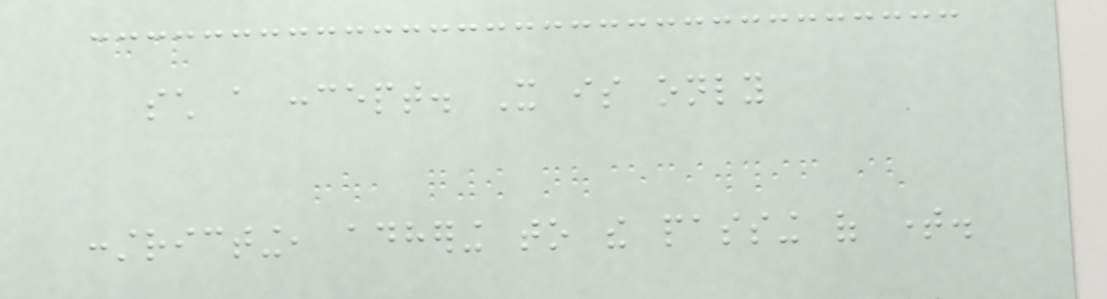such a concept. It is only
constricting, adhering to the passing of time.
